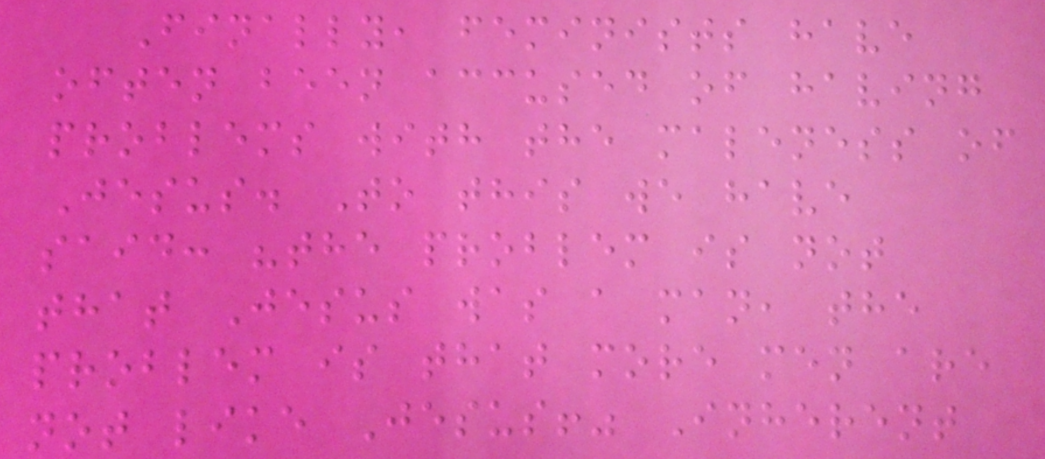Finally, feminists have
often been accused of having
problems with the maleness of
Jesus. To this we have
said: "the problem is not
that Jesus was a man, the
problem is that more men are
not like Jesus!" Inherent
